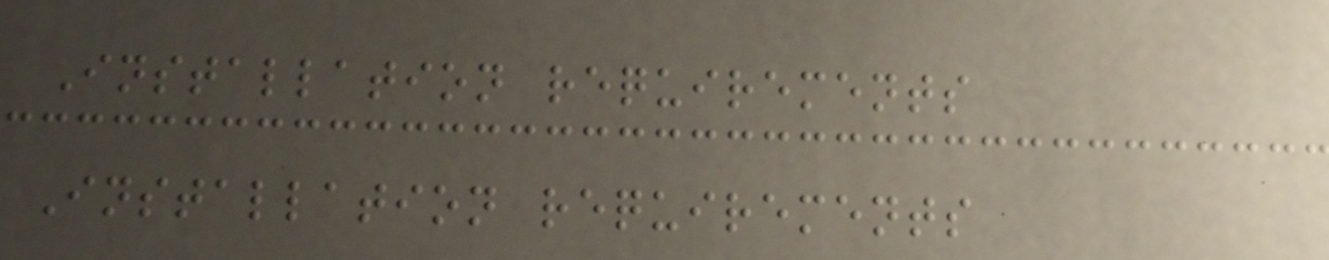Installation requirements
Installation requirements
